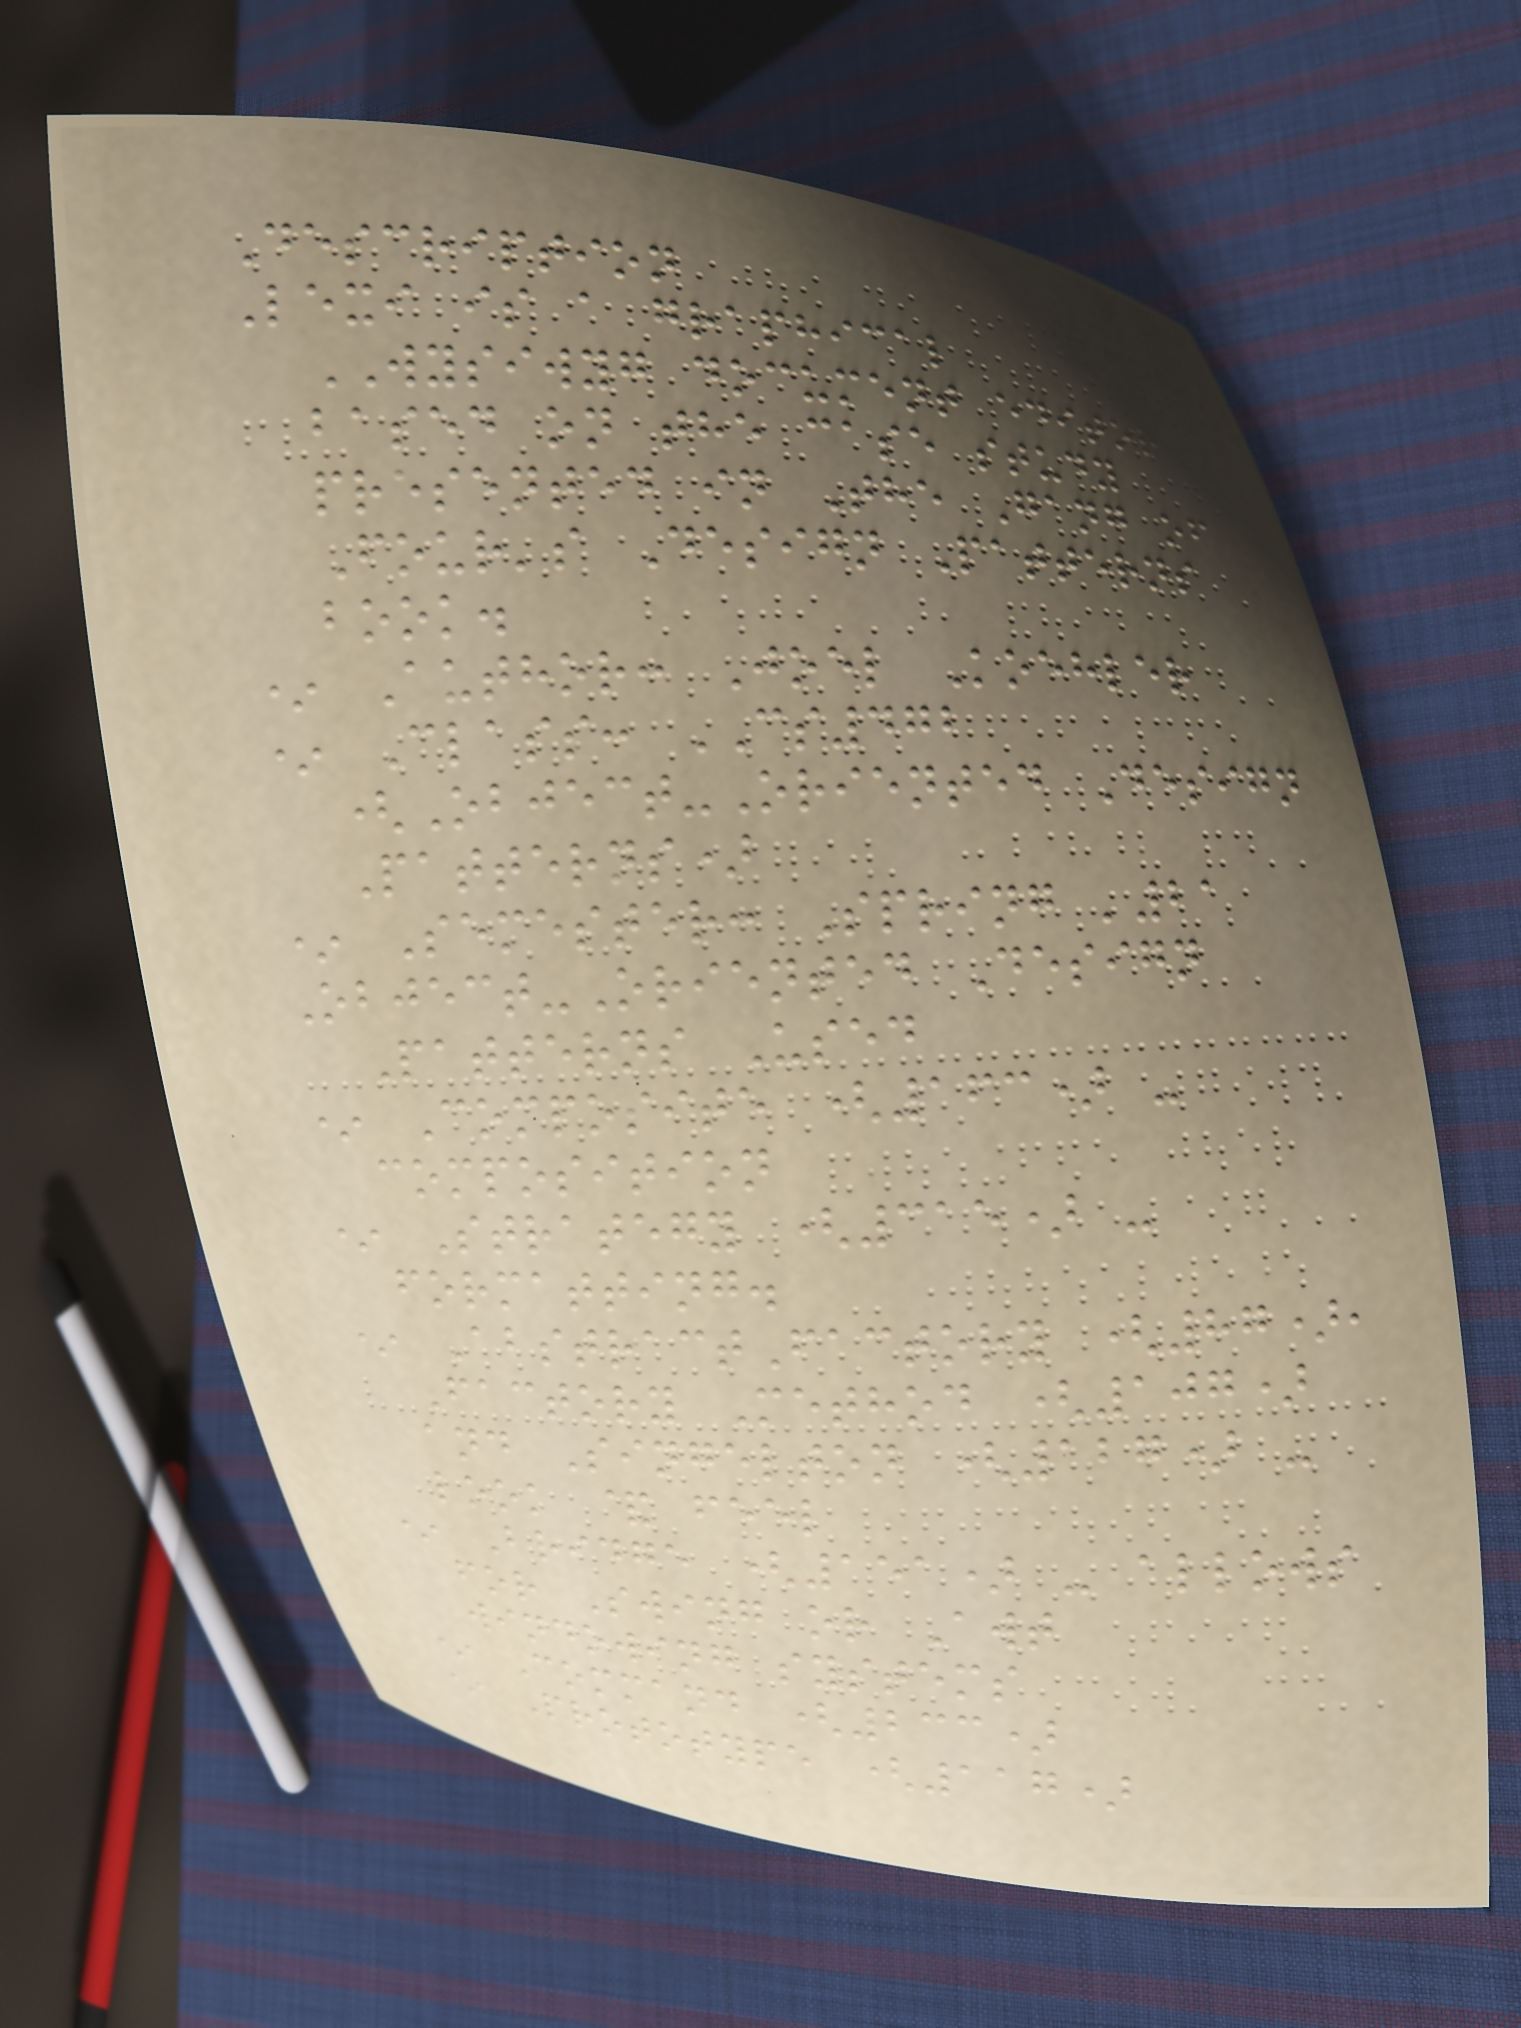Description
Lexi is a graphical
WYSIWYG document editor
based on the case study
presented in The Gang of
Four's Design Patterns
book.
* Author: Joel Koehler
* Class: CS472
(Object-Oriented Design
Patterns)
* Semester: Spring '21
Object-Oriented Design
Patterns Used
* Composite (163) -
composition
* Strategy (315) -
formatting.
* AbstractFactory (87),
Factory Method (107)
and Singelton (127) -
look & feel
* Bridge (151) - allows
for Swing or Awt
windowing systems
* Command (233)
* Prototype (117)
